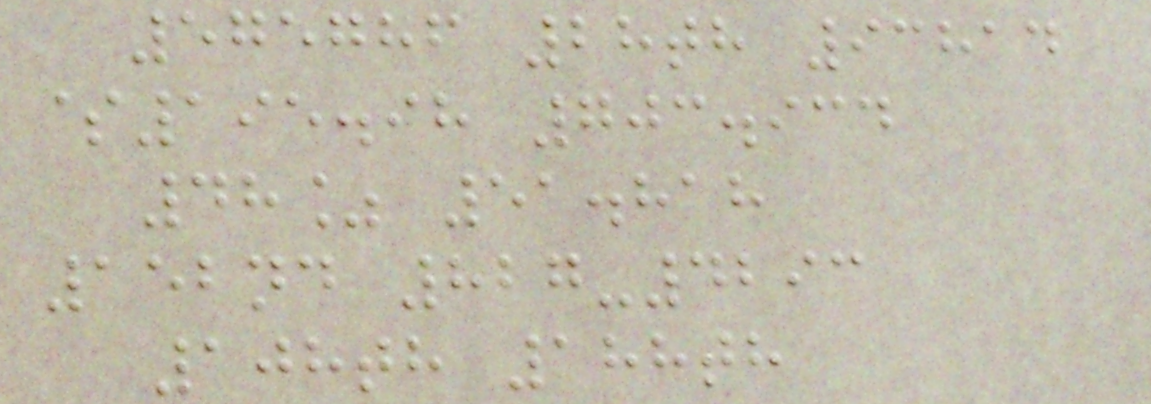575786 28th 93814
$195.98 703.934
48% 51.818
152nd 827-4293
108th 188th
